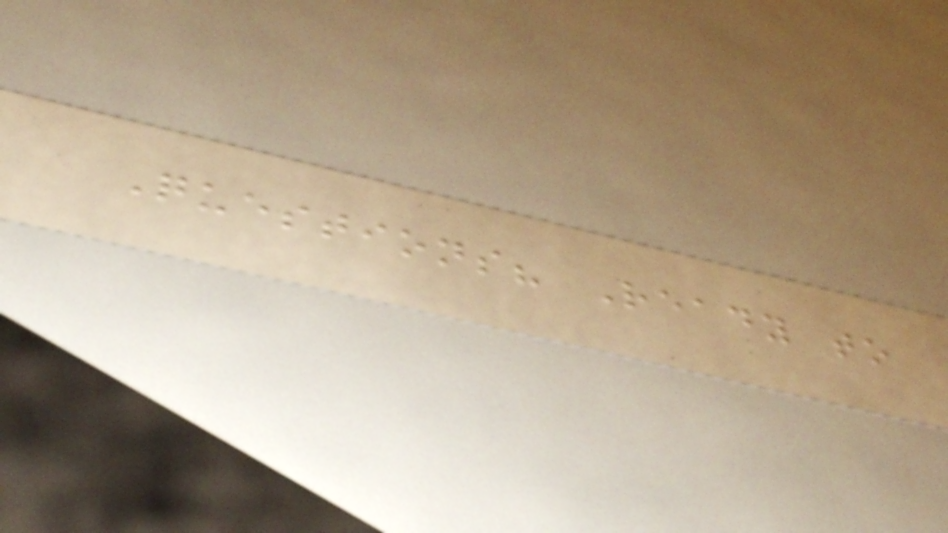Questions? Ready to
